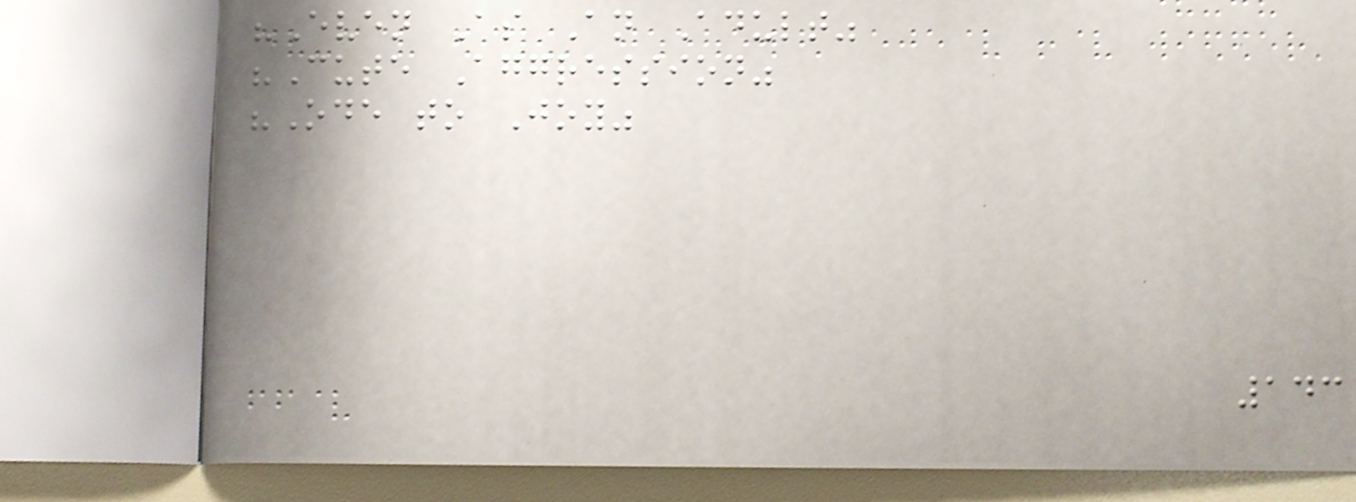"Even As An Adult"
"Cute Aggression"
"Ode to Joy"
143
